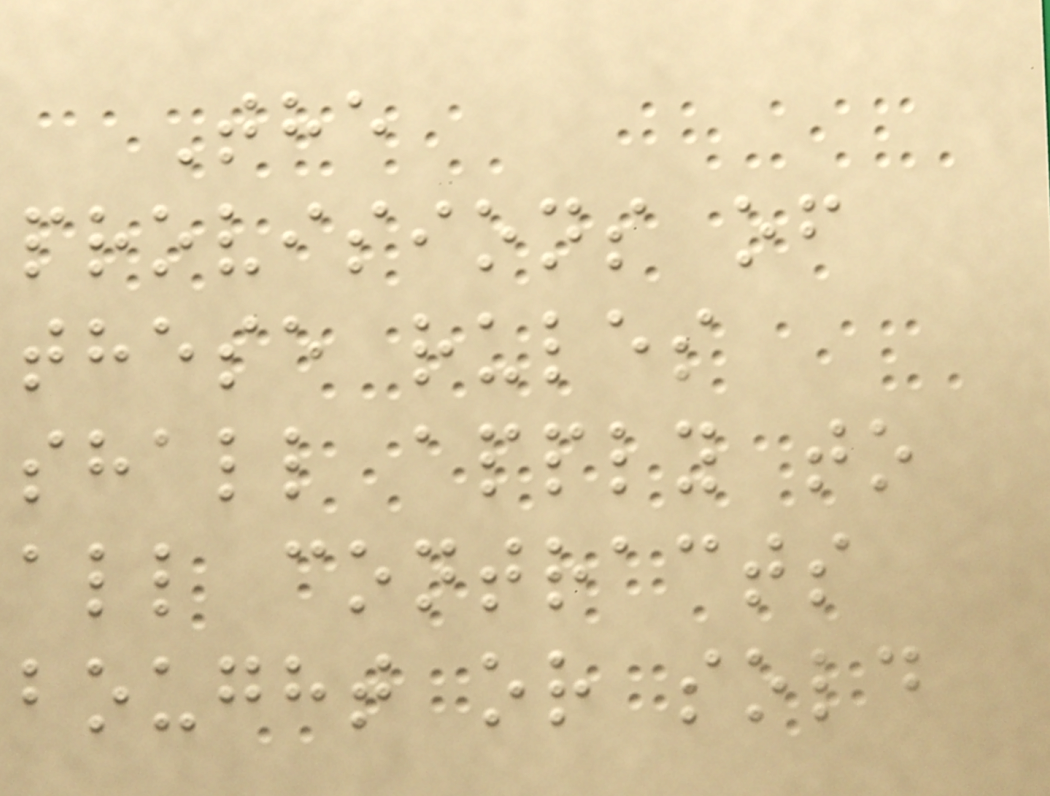The
provisions of
these rules
shall apply to
all contracts
bought or sold
